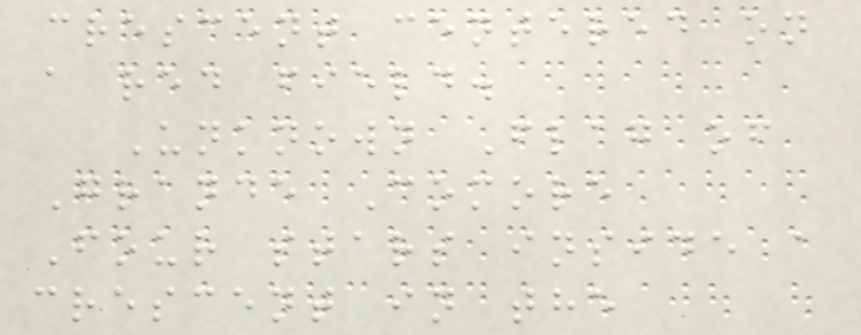crescent centered on
a red field.
Unknown Flag of
Grande Comore
Four stars inside a
crescent in the
